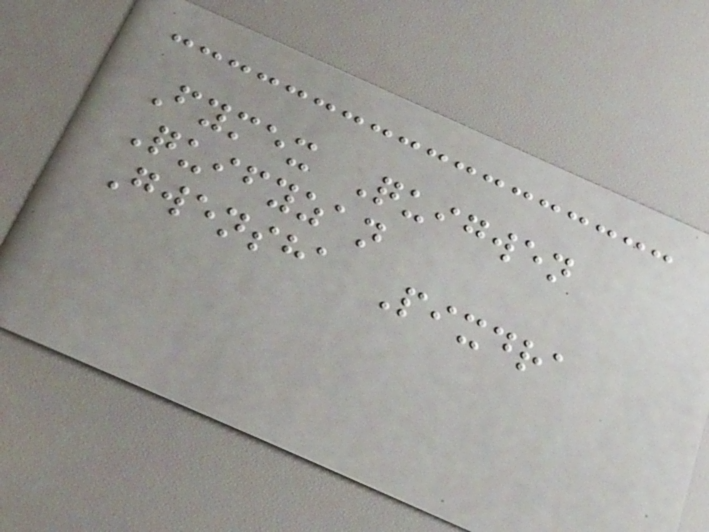Fymex Quigwen
Quifyzan
Gwensha Pixdra
